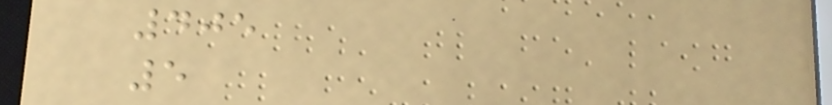405
5
